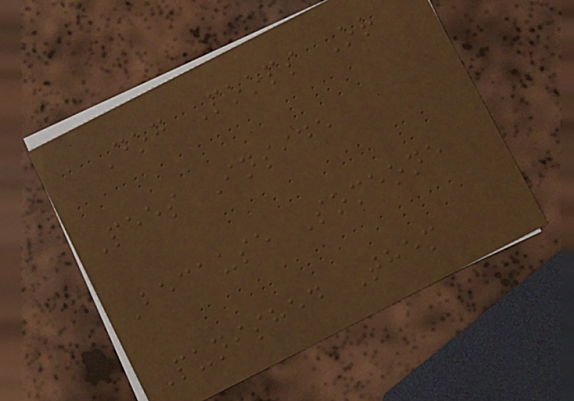Dog Poops Or
Pees Inside
Because Someone
Punished Them
